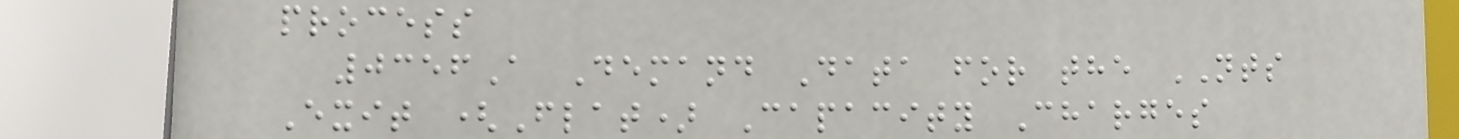process
0356A Demand Data for the NTS
Exit (Flat) Capacity Charges
